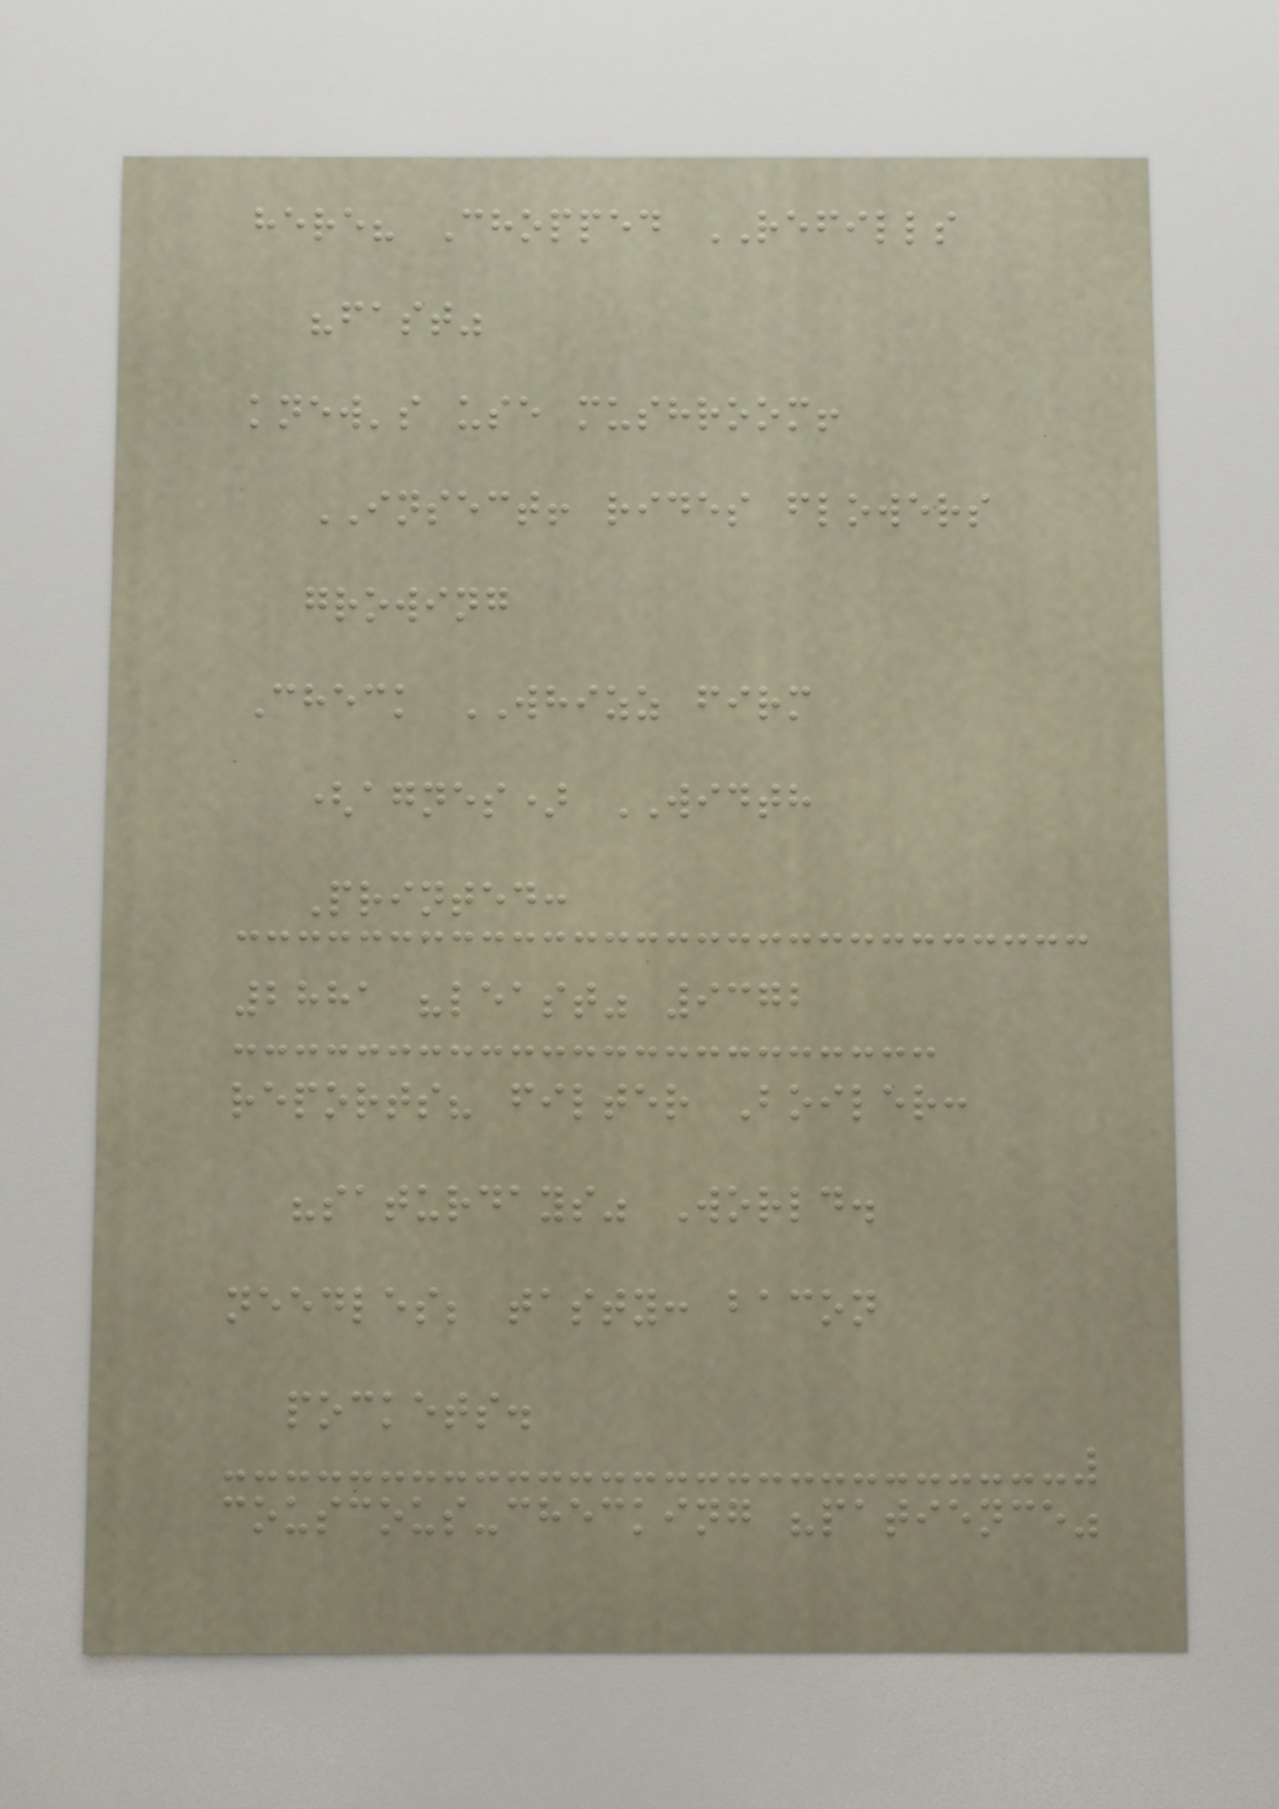here? Chopped REFILLS
"fast"
knew's use mushroom!
INSECT! rides flowers
growing
Check WHIZZ firm
(agnes) WIDTH
Printed:
2881 "least" 9372
reports? filter Boiler:
"saturdays" World.
needles; tasty: bacon
pockets.
couscous-checking "patience"
